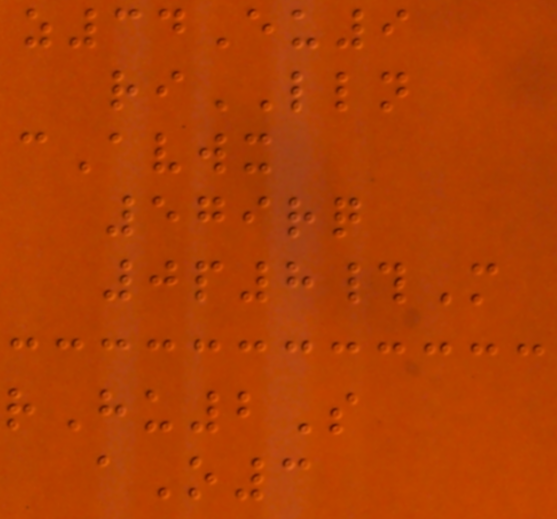z34Eu9
riLLN
cAvwx
579rq
0p8#M
rHu2S
aO3
